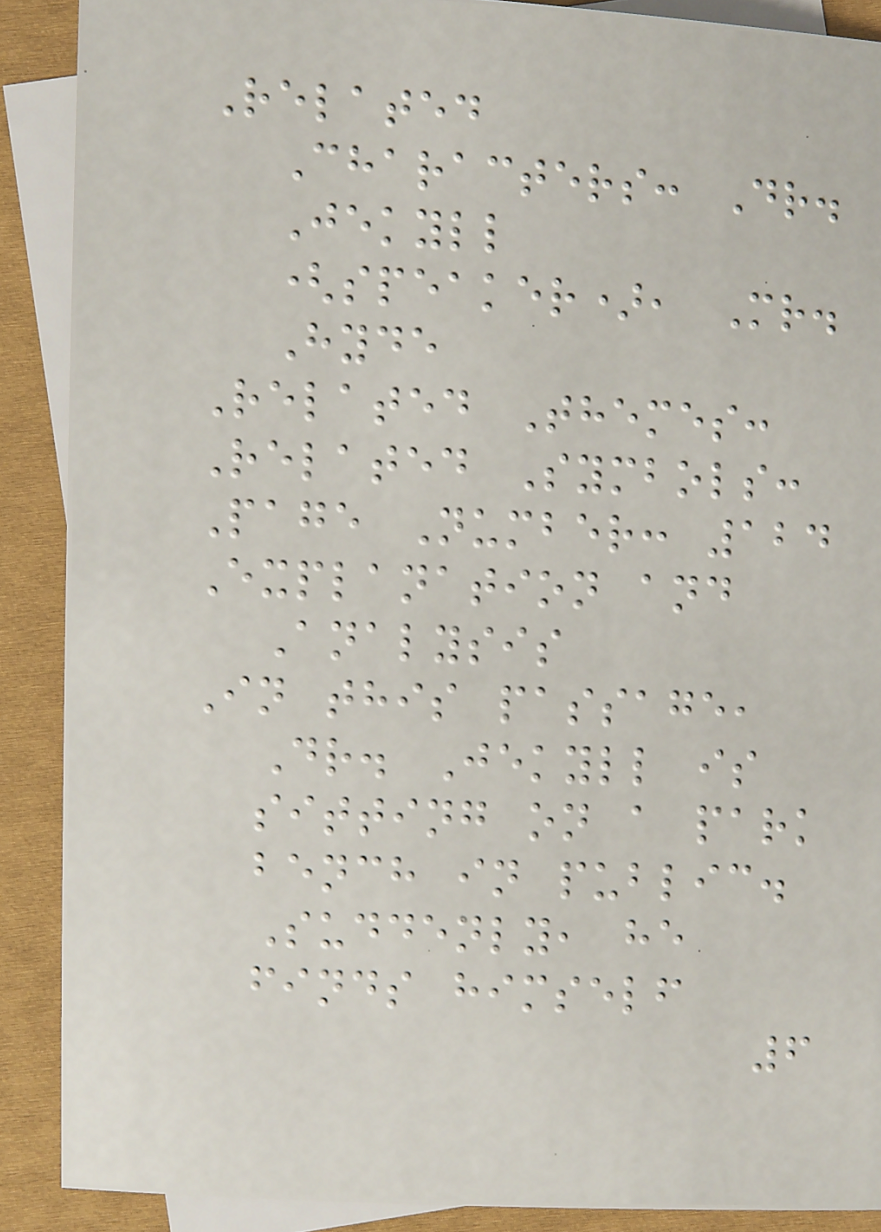Related
Characters: Dr.
Jekyll
(speaker), Mr.
Hyde
Related Themes:
Related Symbols:
Page Number: 124
Explanation and
Analysis
In this passage,
Dr. Jekyll is
sitting on a park
bench in public.
Suddenly, he
finds himself
6
